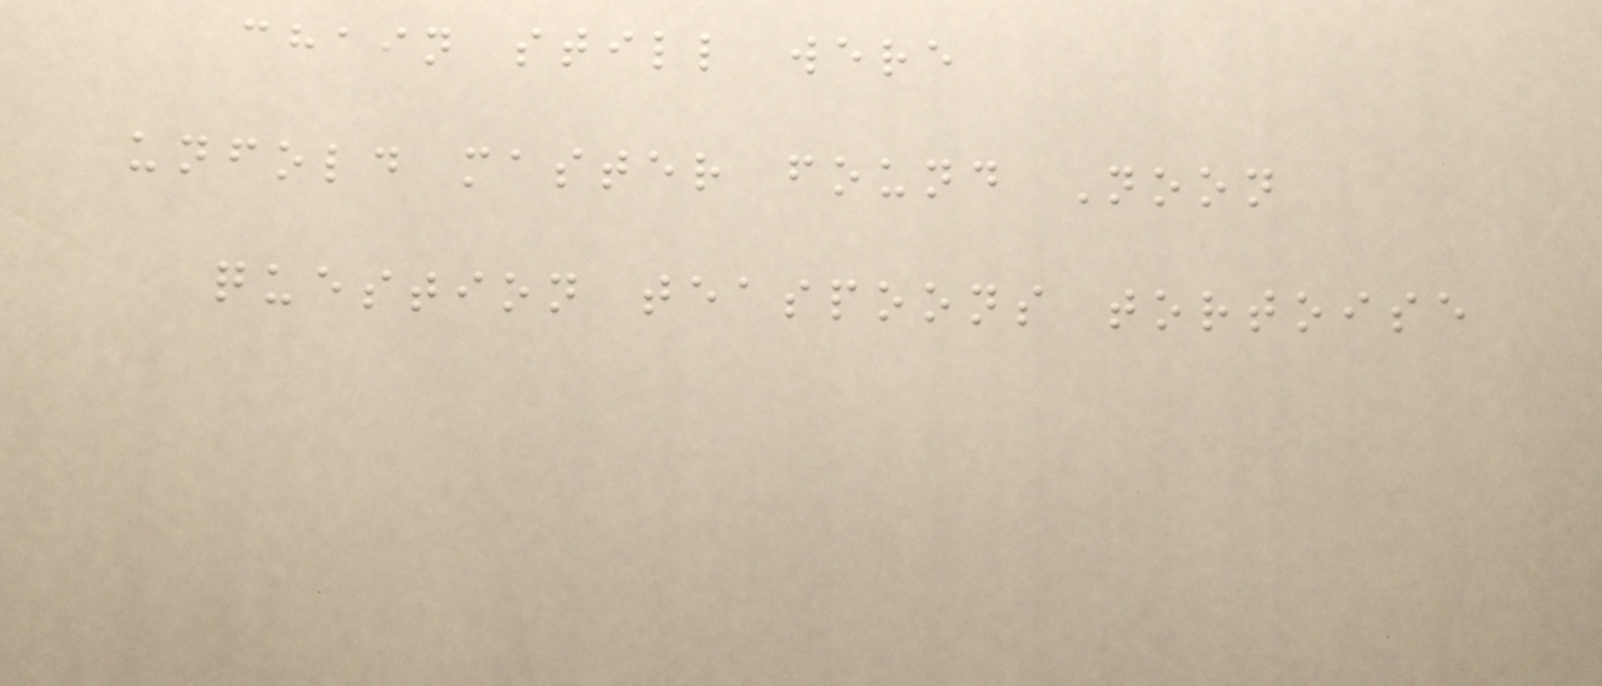chain still were
unfold master found Noon
question teaspoons tortoise
